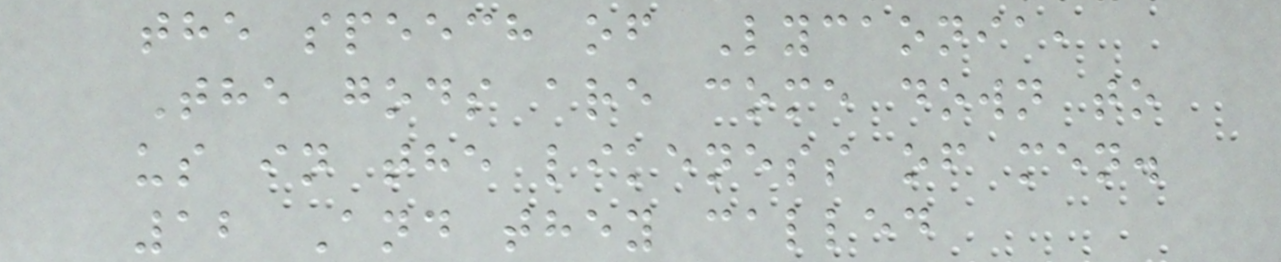the speech of Lycaonia,
The gods are come down to
us in the likeness of men.
12 And they called
